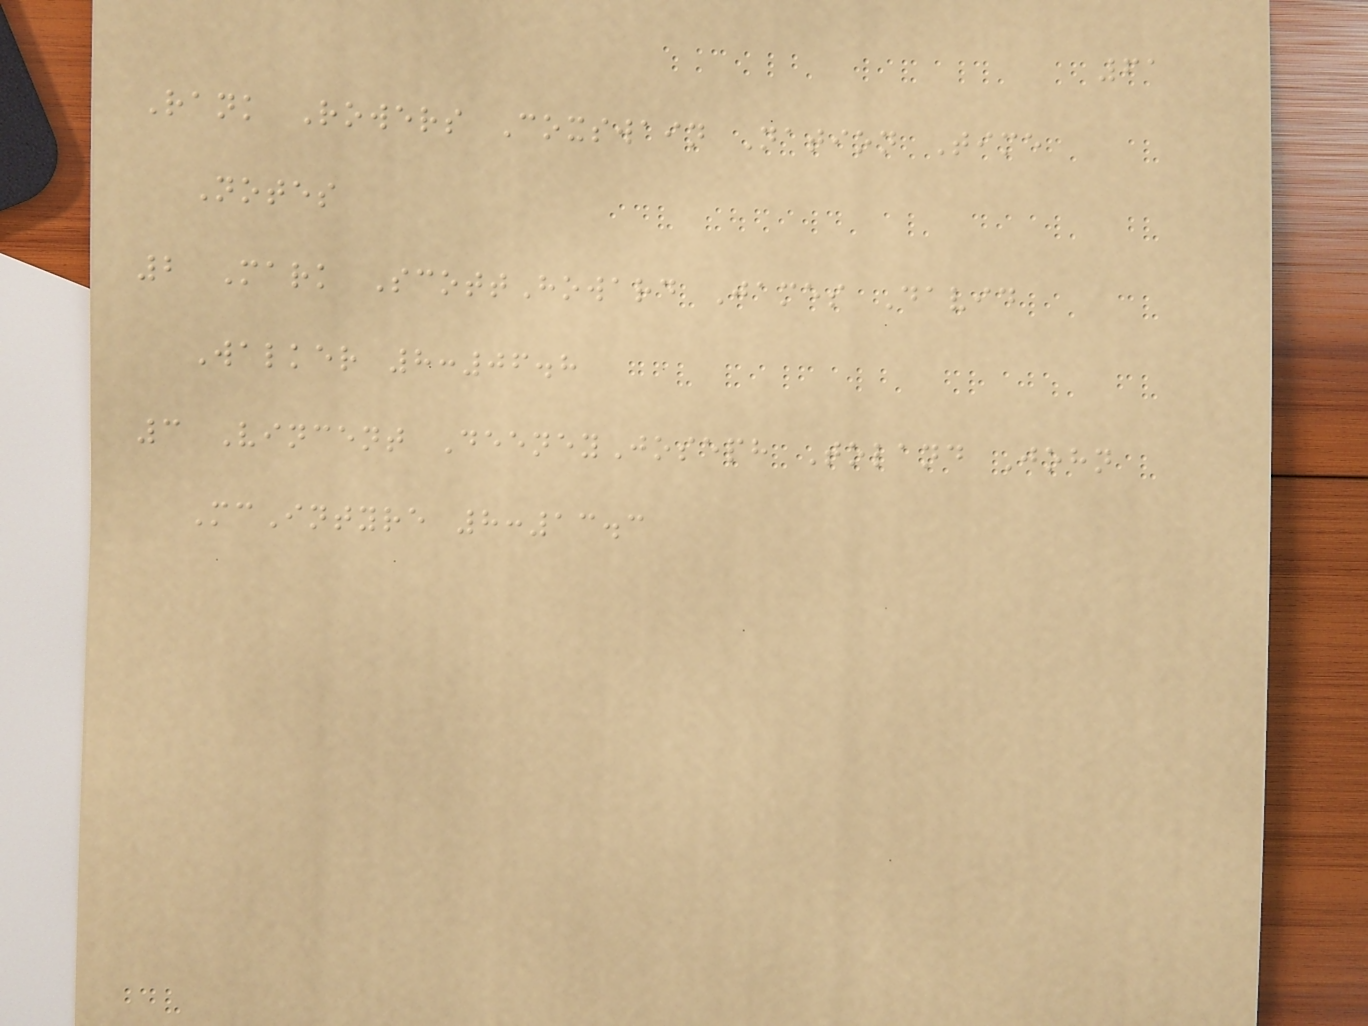61
Rank Rowers Coxswain Nation Time
Notes
2 Mark ScottHoward James David
Walker 8:06.8
3 Vincent DeeneyJoseph Toland John
McIntyre 8:13.3
